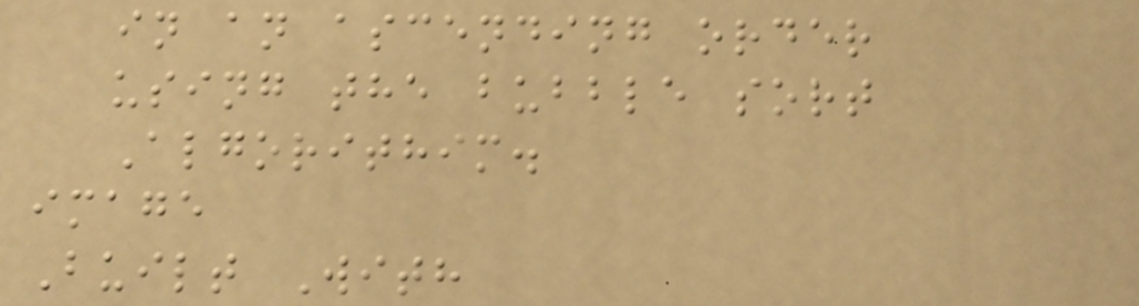in an ascending order
using the bubble sort
Algorithim.
image
Built With
